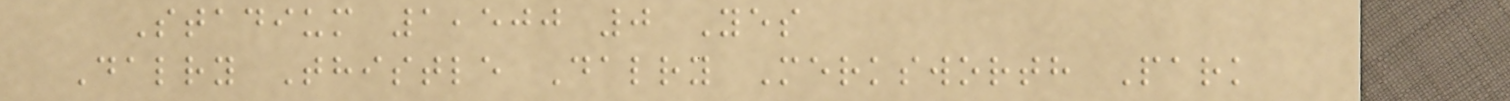Stadium 1,500 0 Yes
Dalry Thistle Dalry Merksworth Park
